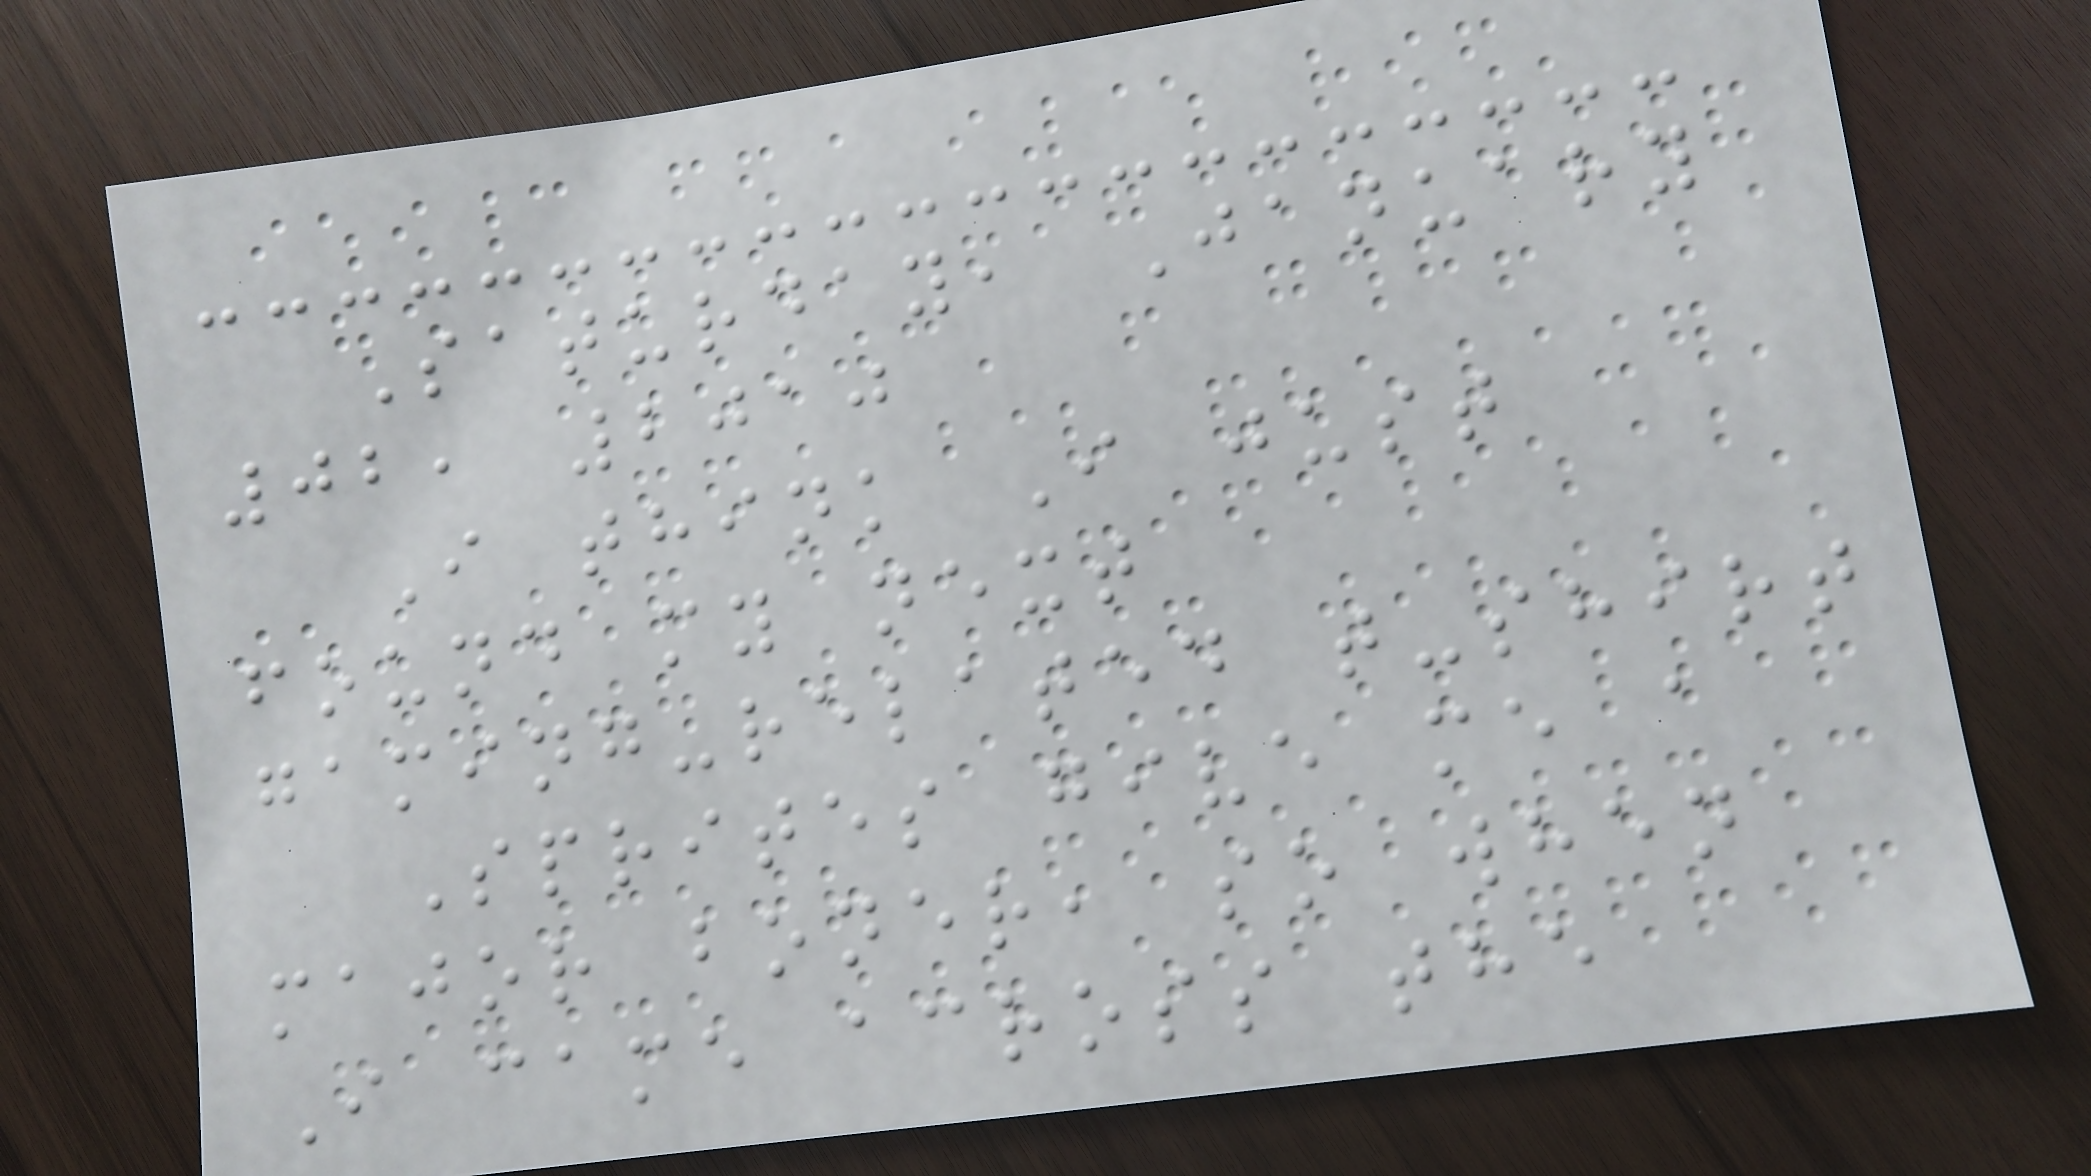Saturday, January
02, 2010
I think I just
found my next
gaming-related t-shirt
Sprites give me a
major boner, so when
I came across the
